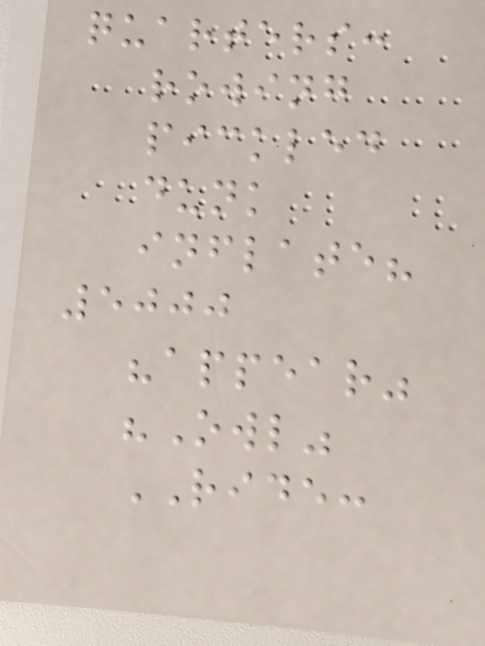quarters:
rowing
pickled
dunk
inflate?
5000
"appear"
"Owl"
RIDE:
